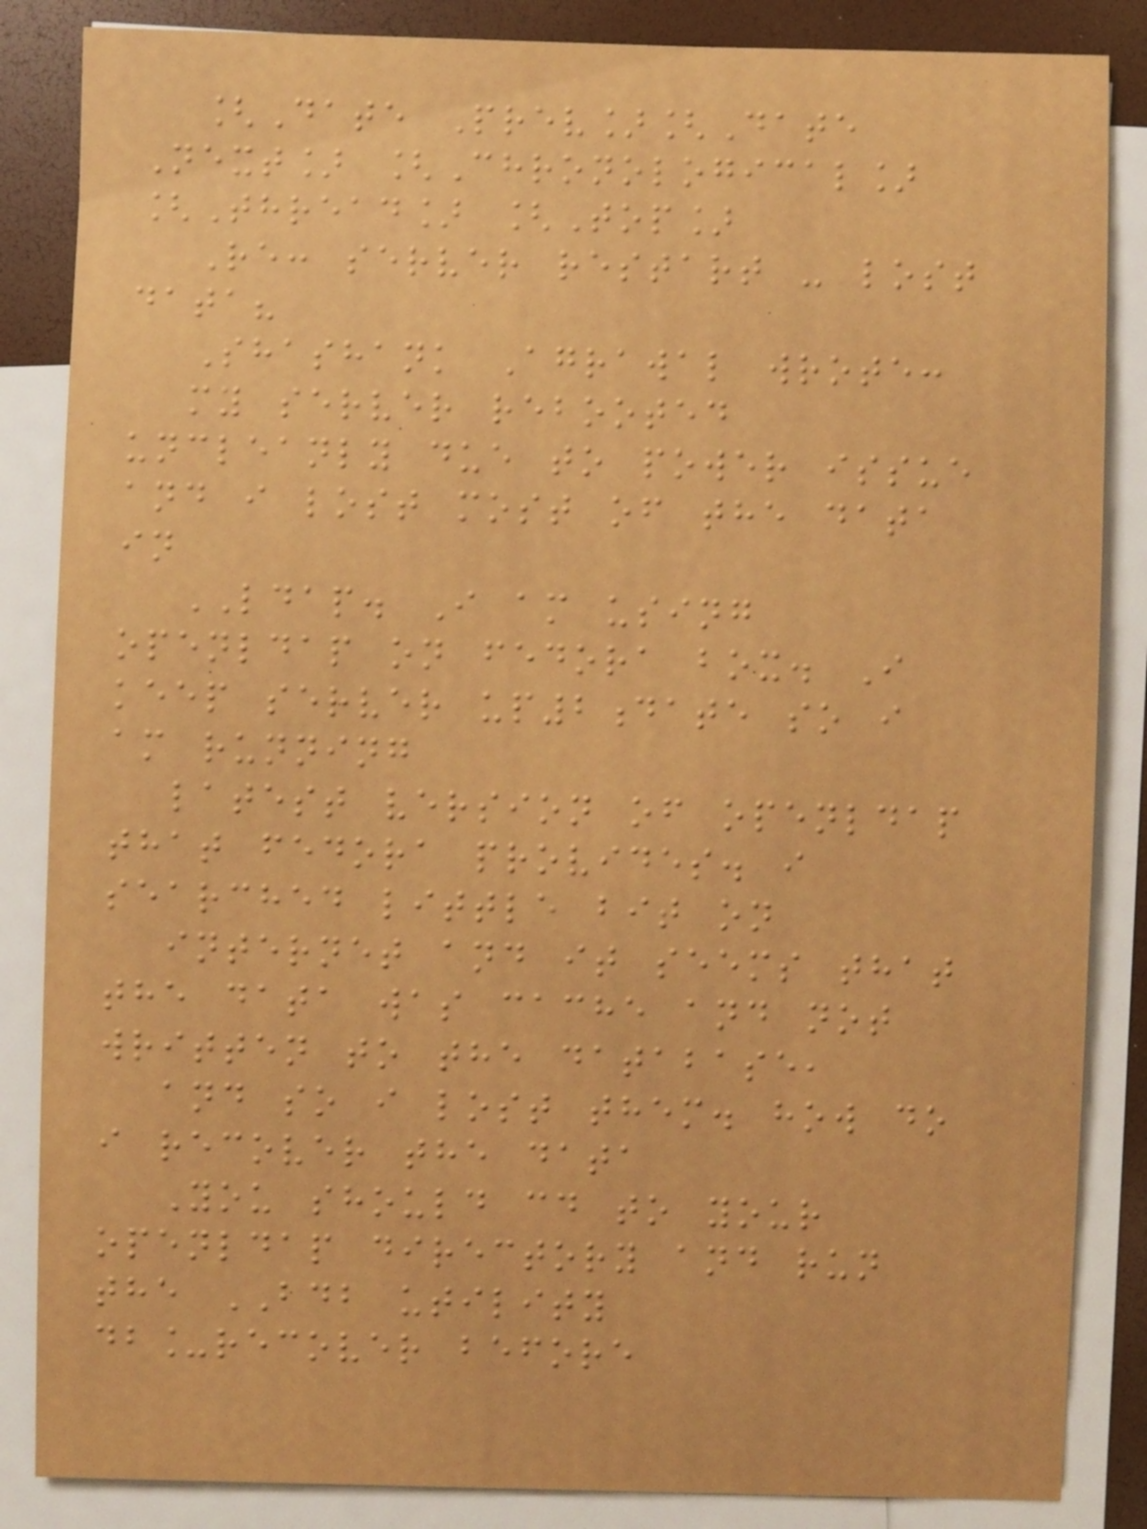[Date Prev][Date
Next] [Chronological]
[Thread] [Top]
Re: server restart - lost
data?
Shashank Agrawal wrote:
my server rebooted
uncleanly due to power issue
and i lost most of the data
in
LDAP. I am using
openldap on fedora box. I
keep server up2date so i
am running
latest version of openldap
that fedora provides. i
searched little bit on
internet and it seems that
the data was cache and not
written to the database,
and so i lost them. how do
i recover the data
You should cd to your
openldap directory and run
the BDB utility
db_recover before
